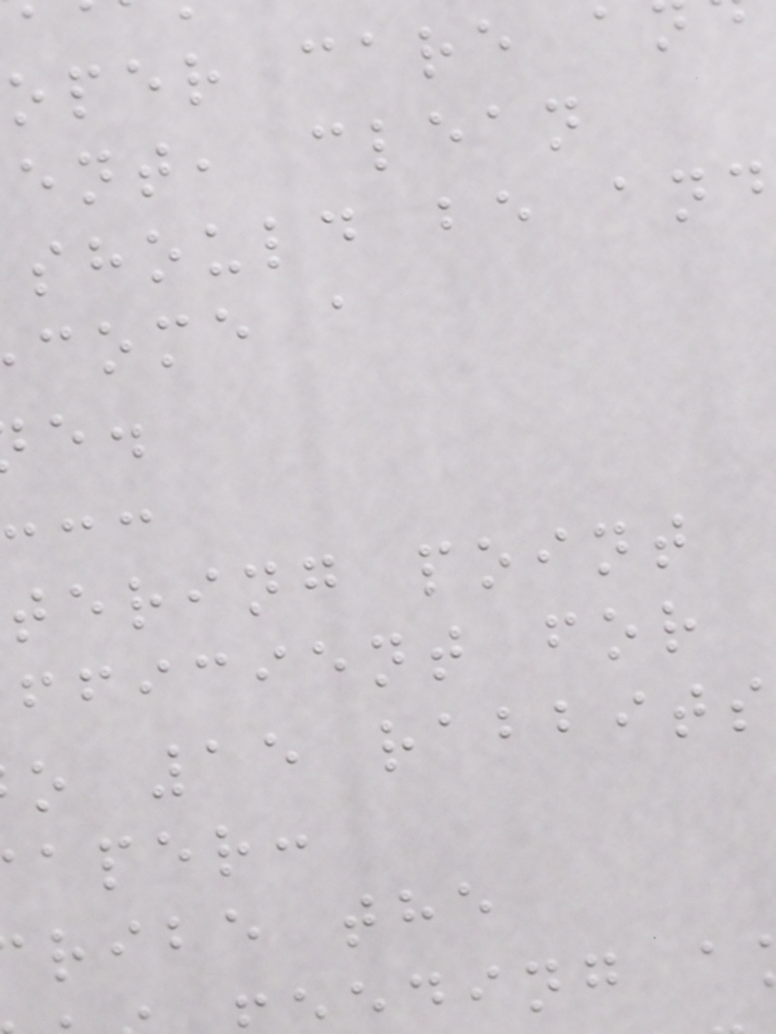oper care a
ent, clean
should be and
come a
tering point
fficient for
o 15 rabbits
aper:
ribe the
ding a
